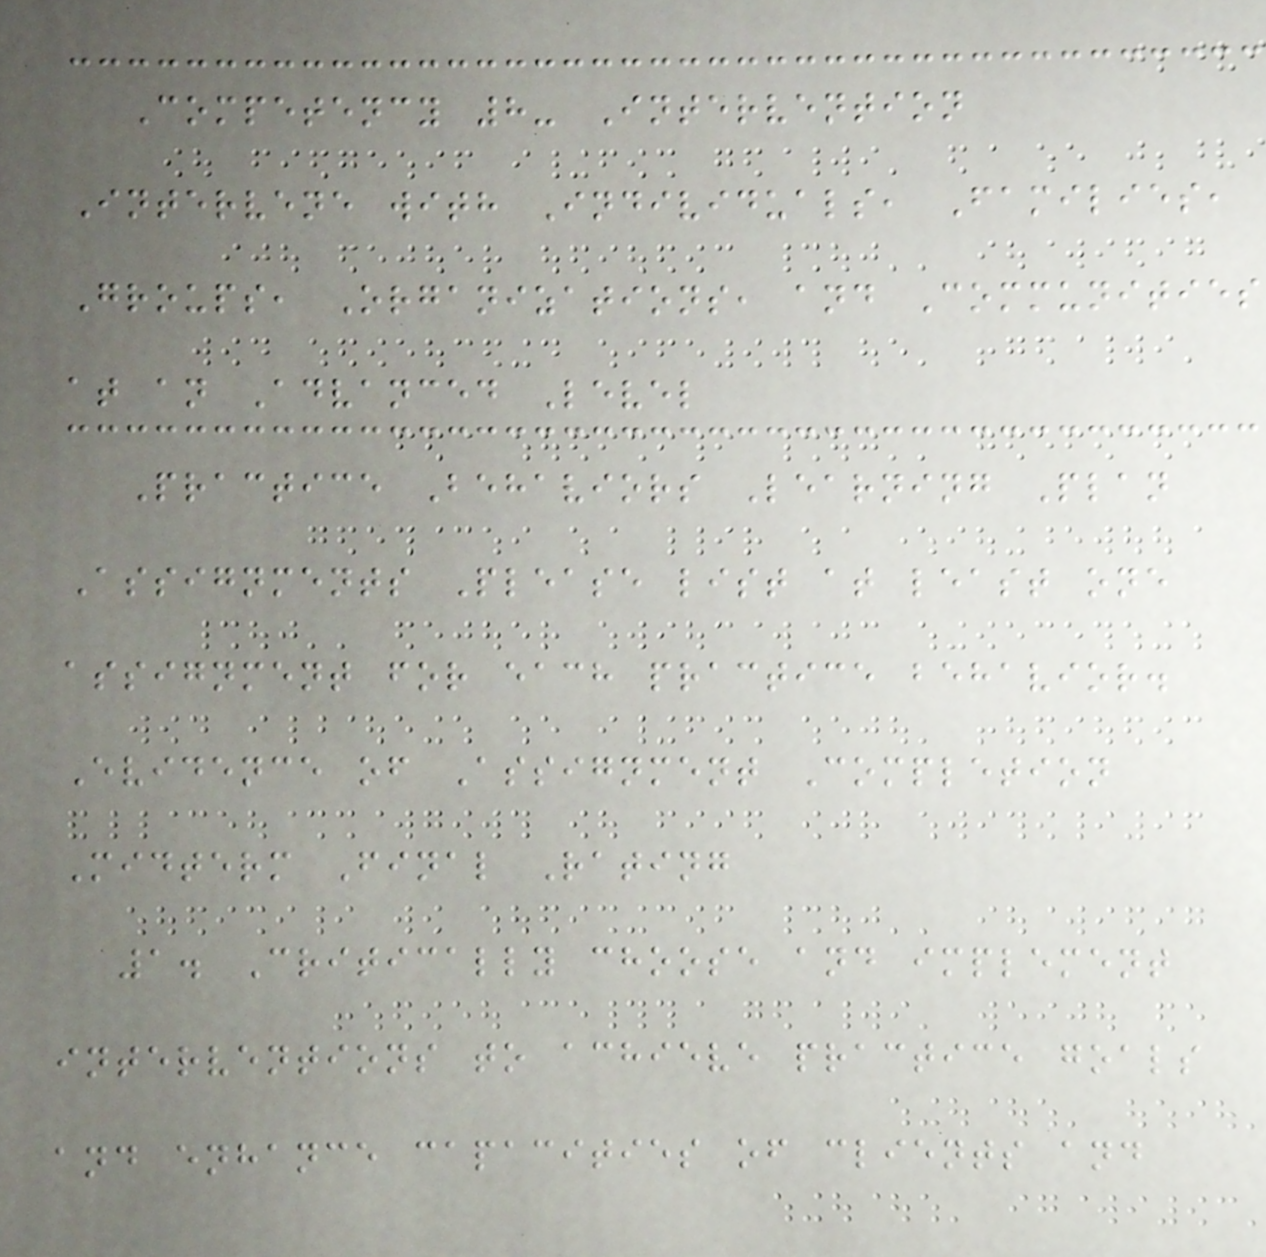Competency 8- Intervention
Intervene with Individuals, Families,
Groups, Organizations, and Communities
at an Advanced Level
Practice Behaviors Learning Plan
Assignments Please list at least one
assignment for each practice behavior.
Evidence of Assignment Completion
Midterm Final Rating
1. Critically choose and implement
interventions to achieve practice goals
and enhance capacities of clients and
